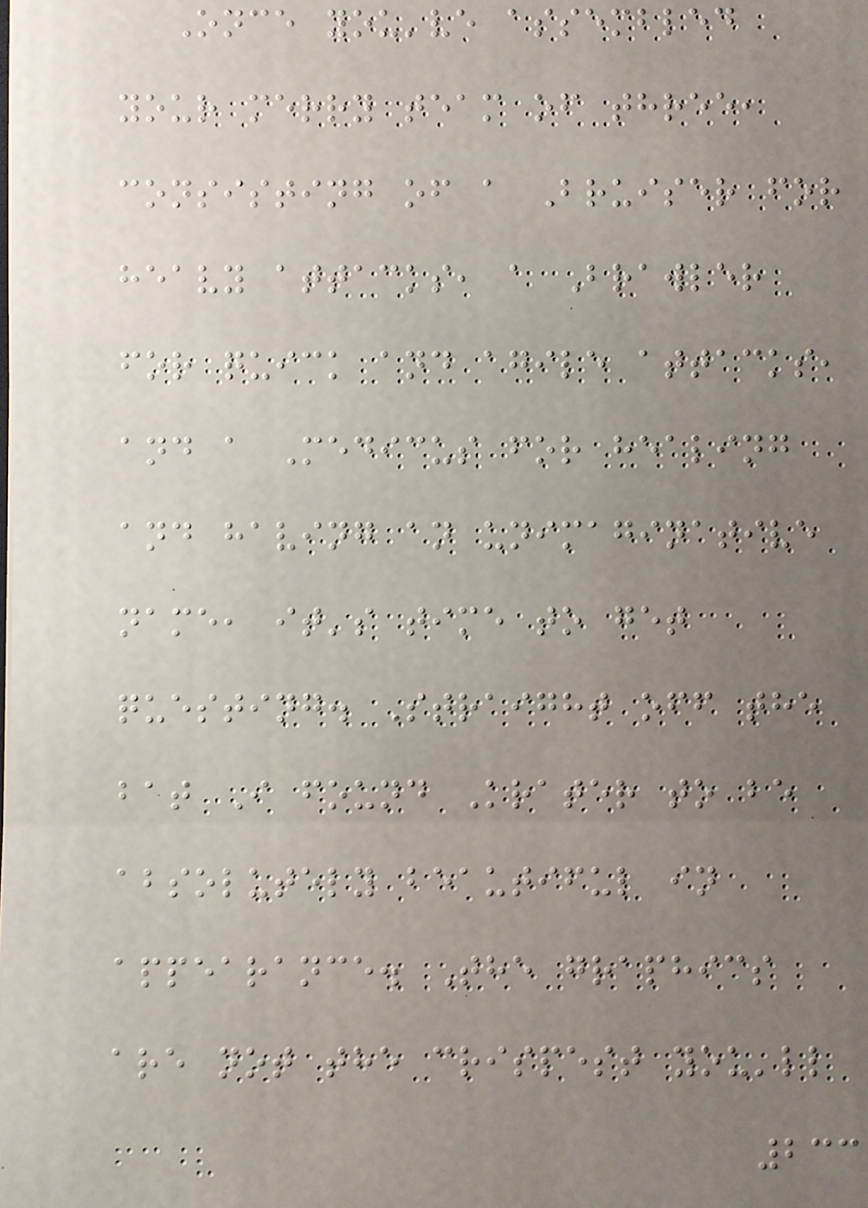Once you've assembled
your merry team of three,
consisting of a Bruiser for
heavy attacks, a Brawler
for quick and agile attacks,
and a Medicus for healing
and having an unimaginative
name, it's time to get
questing. Straight off the
bat I found Krater to be
absolutely beautiful in
appearance. The graphics
are not the crispest you'll
233
